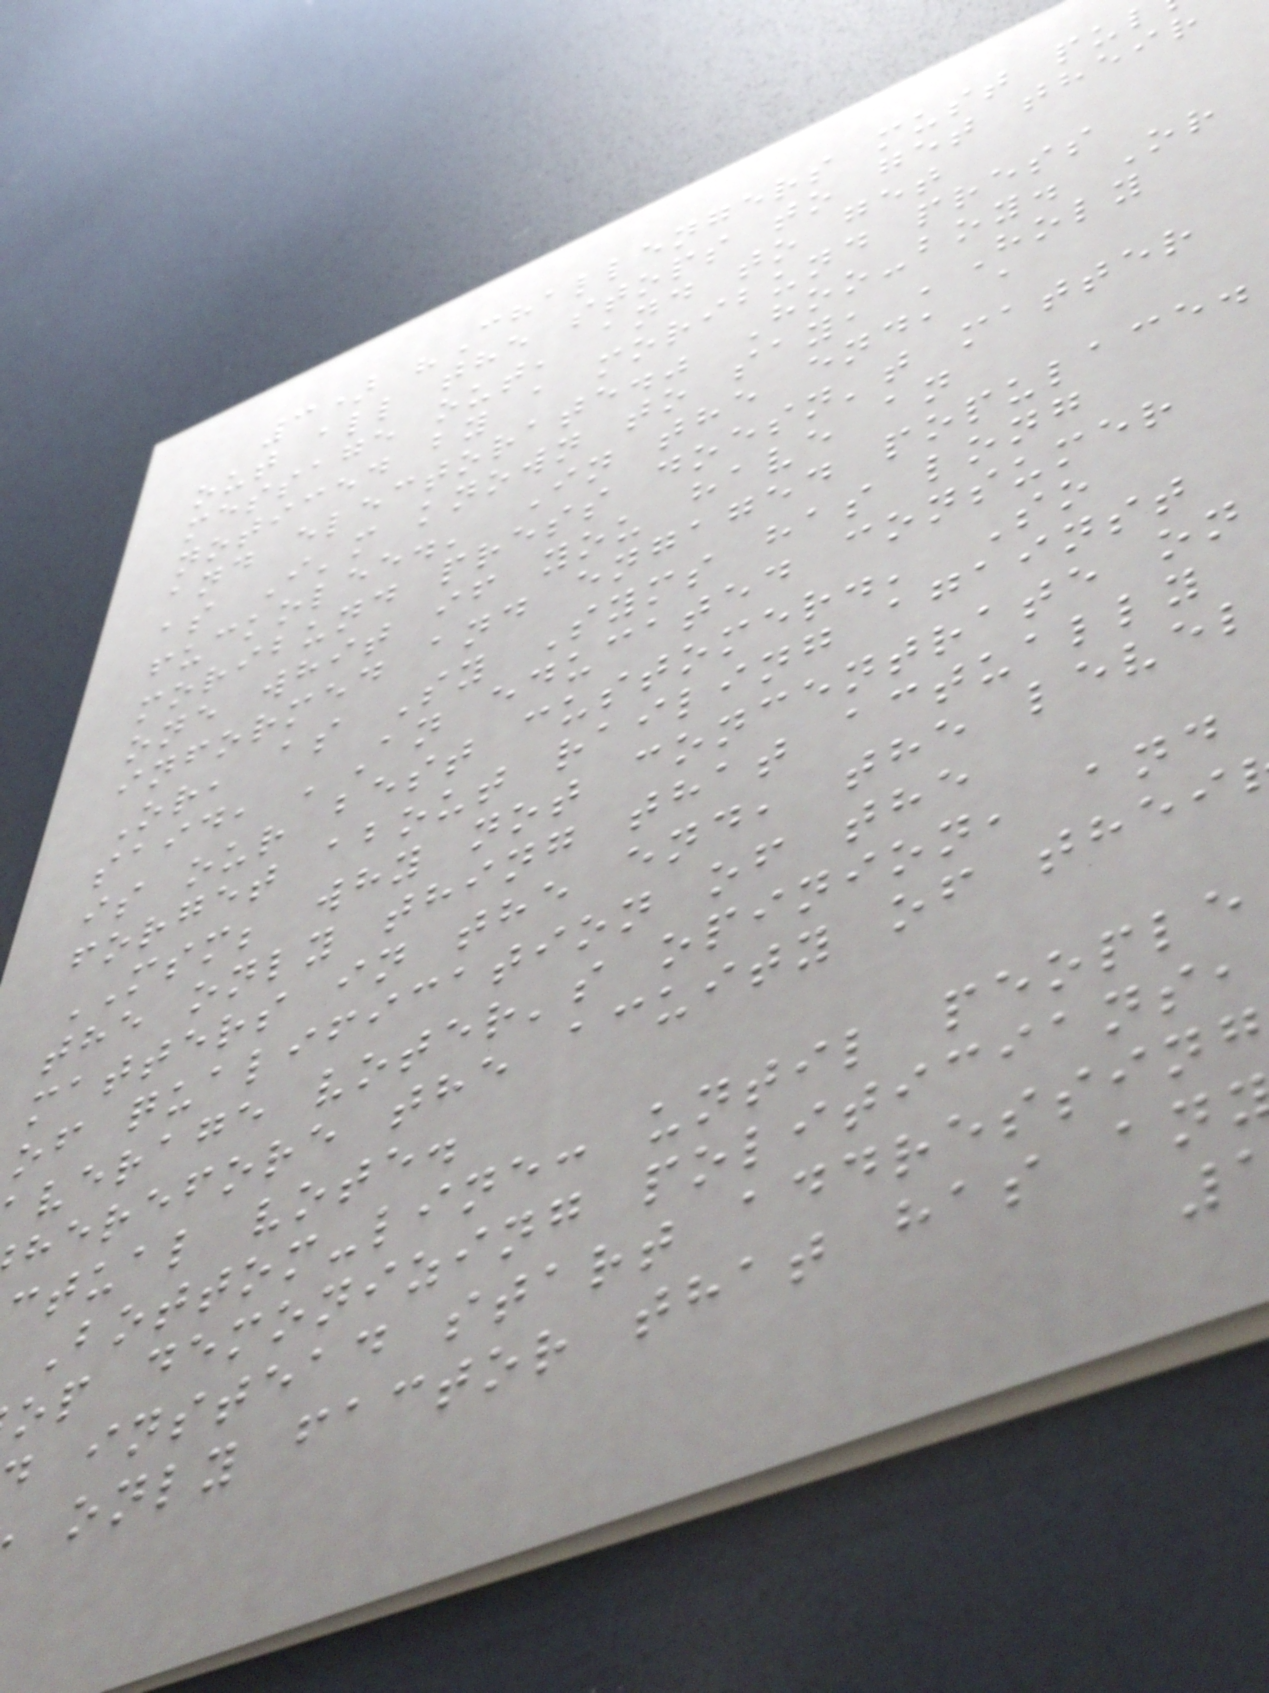3) "Challengers must pu
out all the stops to get their
message out, and to get
noticed by a moribund press
and electorate." Hoo-boy. Or
as I'm known to say, 'Holy
fuckolee.' In the end, a
moribund press doesn't matter
one whit if you have an
informed and engaged populace.
Or, as Sy Syms has long
said, 'An educated consumer
is our best customer.' So
forget about railing against
MSM; why not concentrate on
the only thing that actually
matters in the end, the level
of qualification of the
verage voter's opinion, and
herefore the acuity of thei
ctual vote.
Bottom-line: until people
op demonizing politicians,
instead start addressing
only factor that has an
